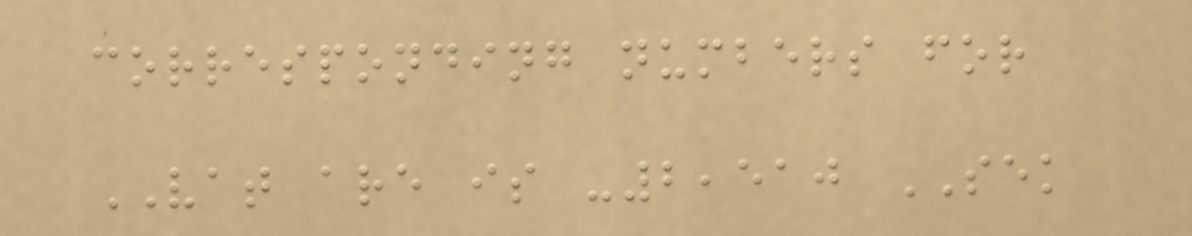corresponding numbers for
VAT are is -2,510 SEK
